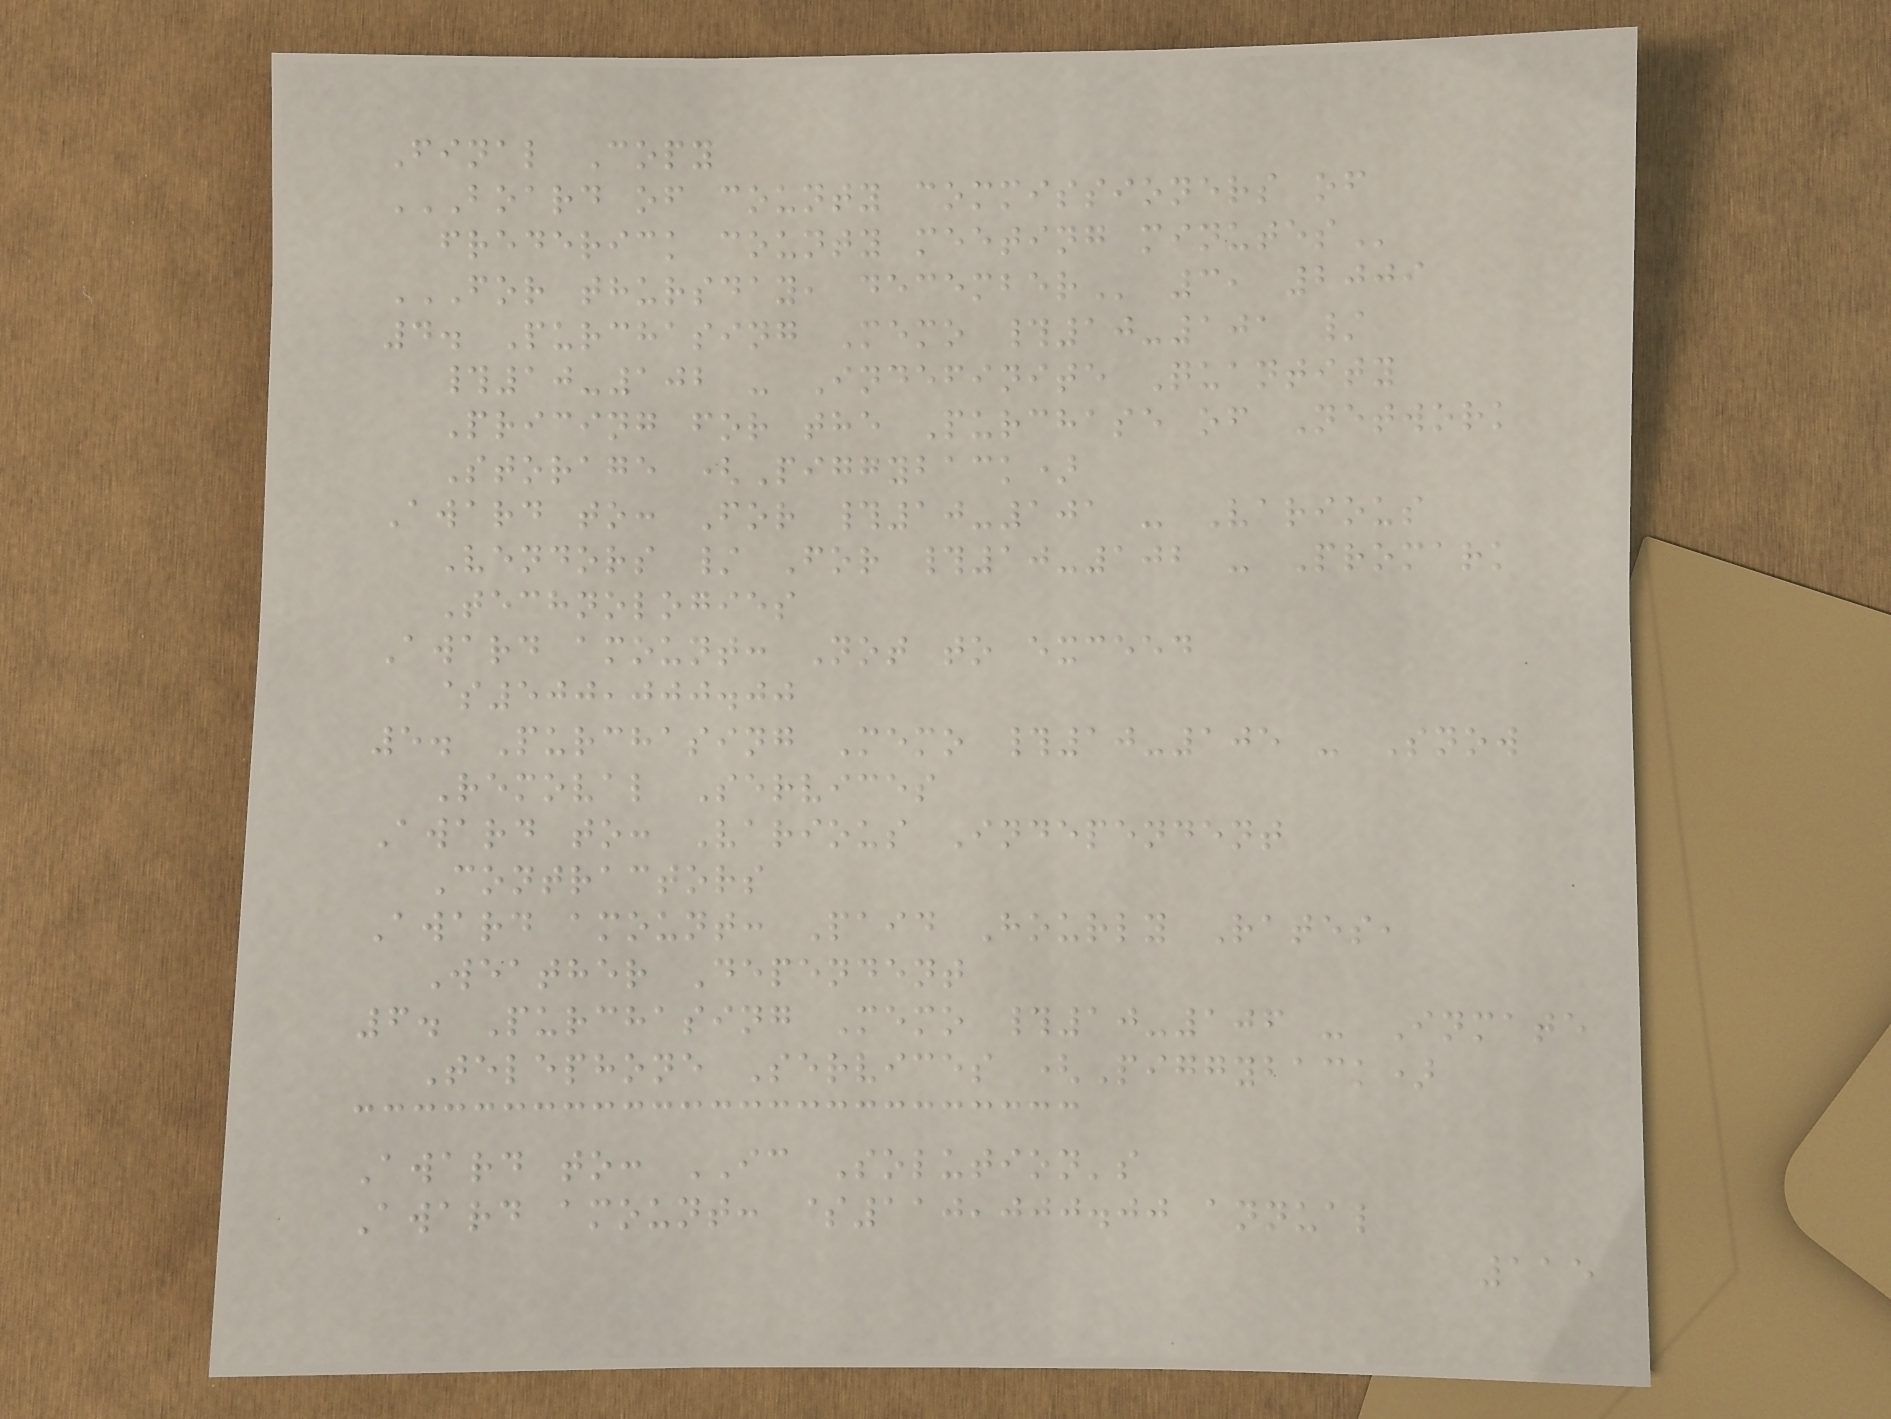Final Copy
BOARD OF COUNTY COMMISSIONERS OF
FREDERICK COUNTY MEETING MINUTES
FOR THURSDAY, DECEMBER 3, 2009
4. Purchasing Memo #10-101 /
#10-102 - Indefinite Quantity
Pricing for the Purchase of Network
Storage (Piggyback)
Award to: For #10-101 - Various
Vendors / For #10-102 - Promark
Technologies
Award amount: Not to exceed
$500,000.00
5. Purchasing Memo #10-105 - Snow
Removal Services
Award to: Various Independent
Contractors
Award amount: Paid Hourly Rates,
Weather Dependent
6. Purchasing Memo #10-106 - Inmate
Telephone Services (Piggyback)
Award to: IC Solution's
Award amount: $110,000.00 annual
115
